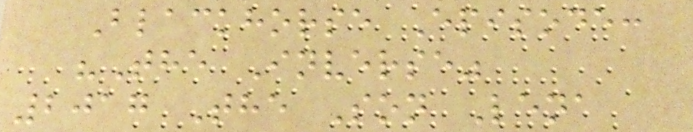Blackhorse Episode:
"The Inverse"
2017 The Son Lena
